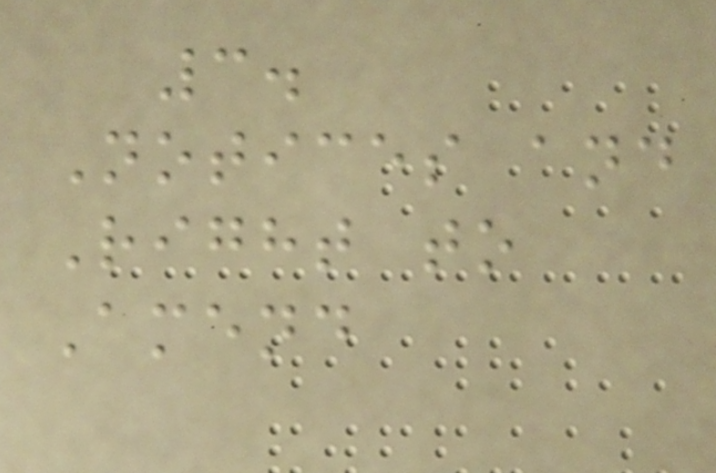3.
Notices and
Right to
Amend
